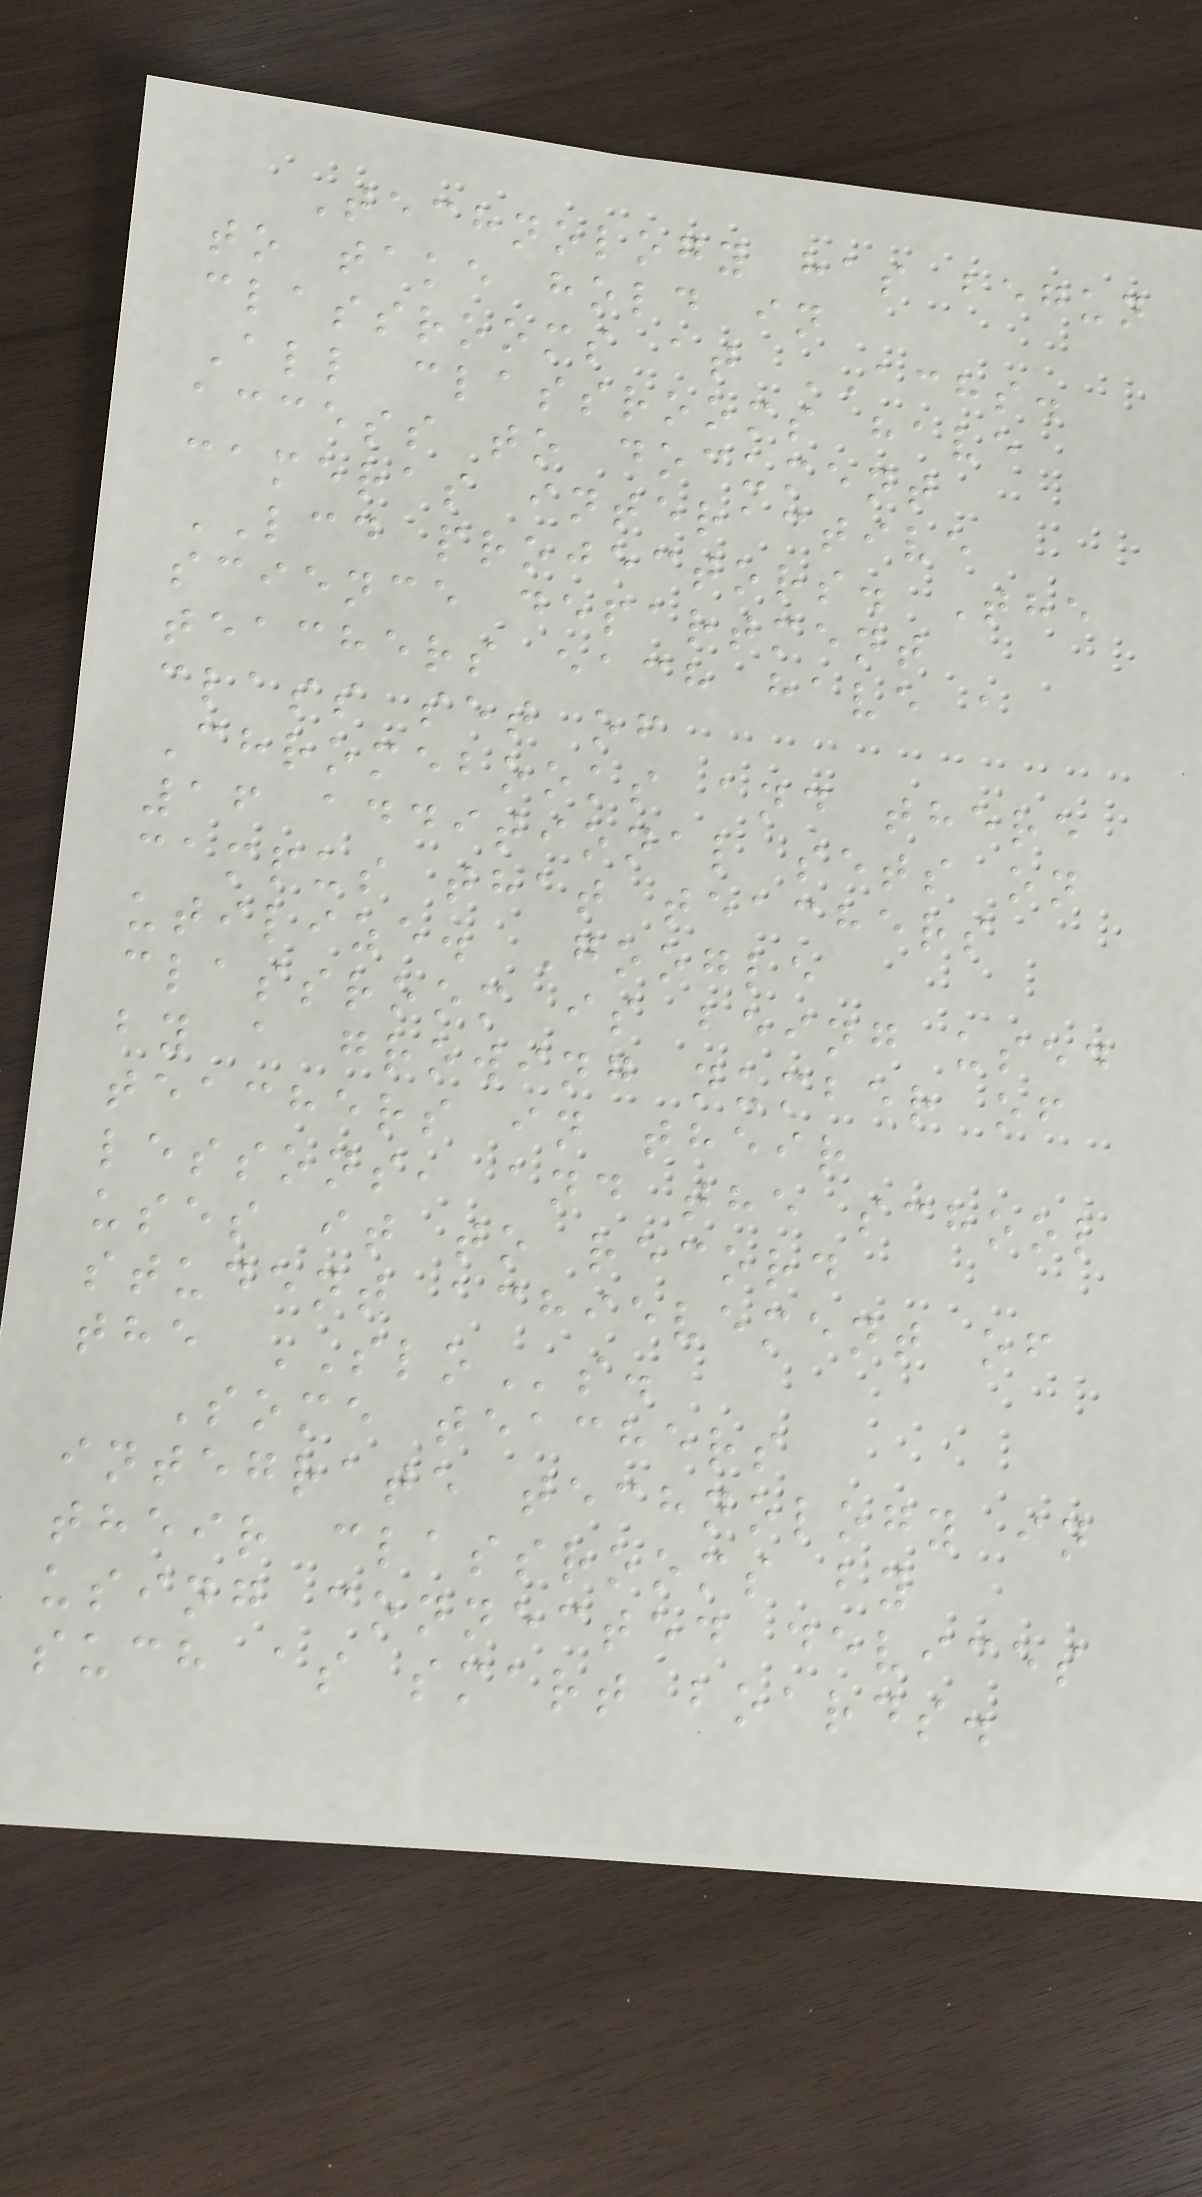Technology has begun
to take hold in
classrooms at ACHS.
All classrooms have
access to document
cameras interactive
LCD projectors. The
science department
teachers each have a
class set of
Chromebooks and there
16 additional sets on
campus that teachers
utilize. Google
classroom is being used
by a growing number of
teachers in their
lessons, and the school
uses it to record
student achievement of
the SLOs.
Some teachers
integrate technology in
their classrooms by
using connected devices
such as smart boards.
